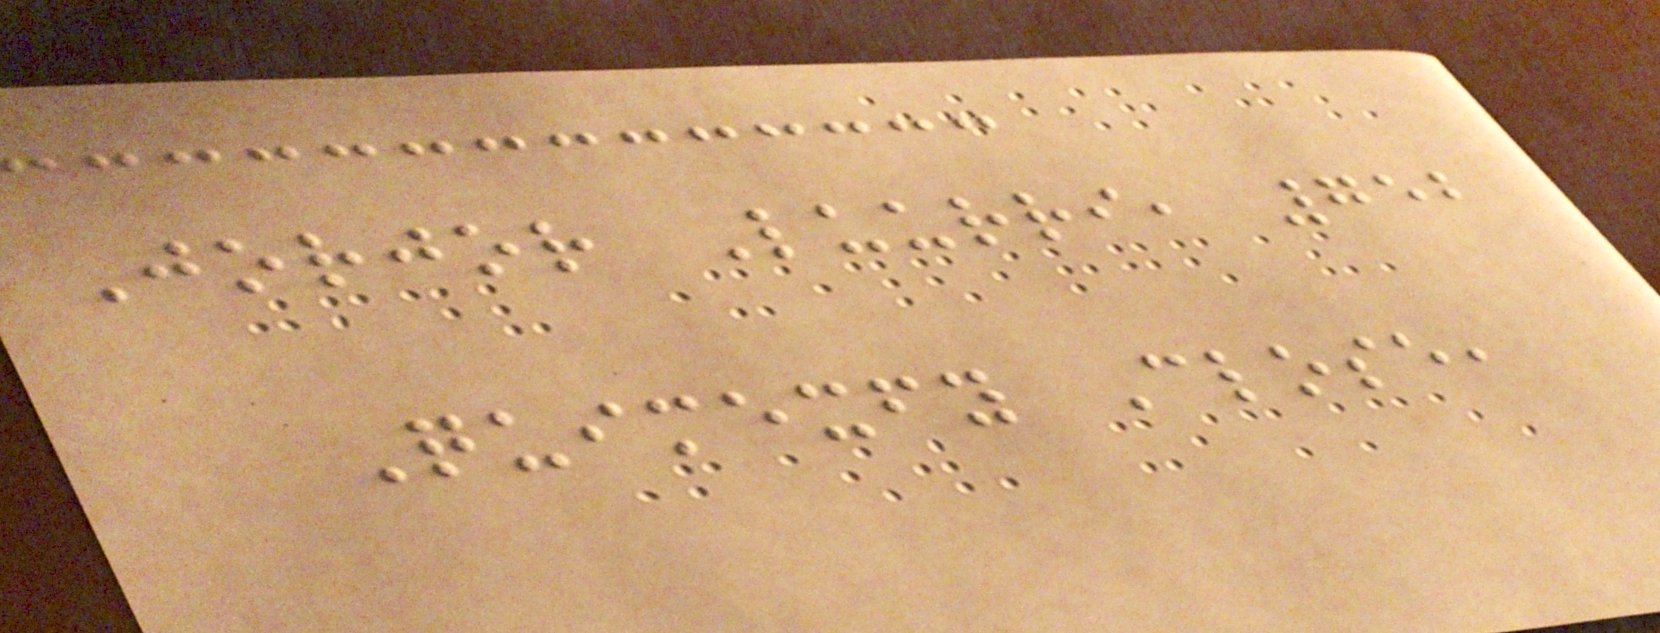Jorjor Luurri, 752
Quimexfy Close,
